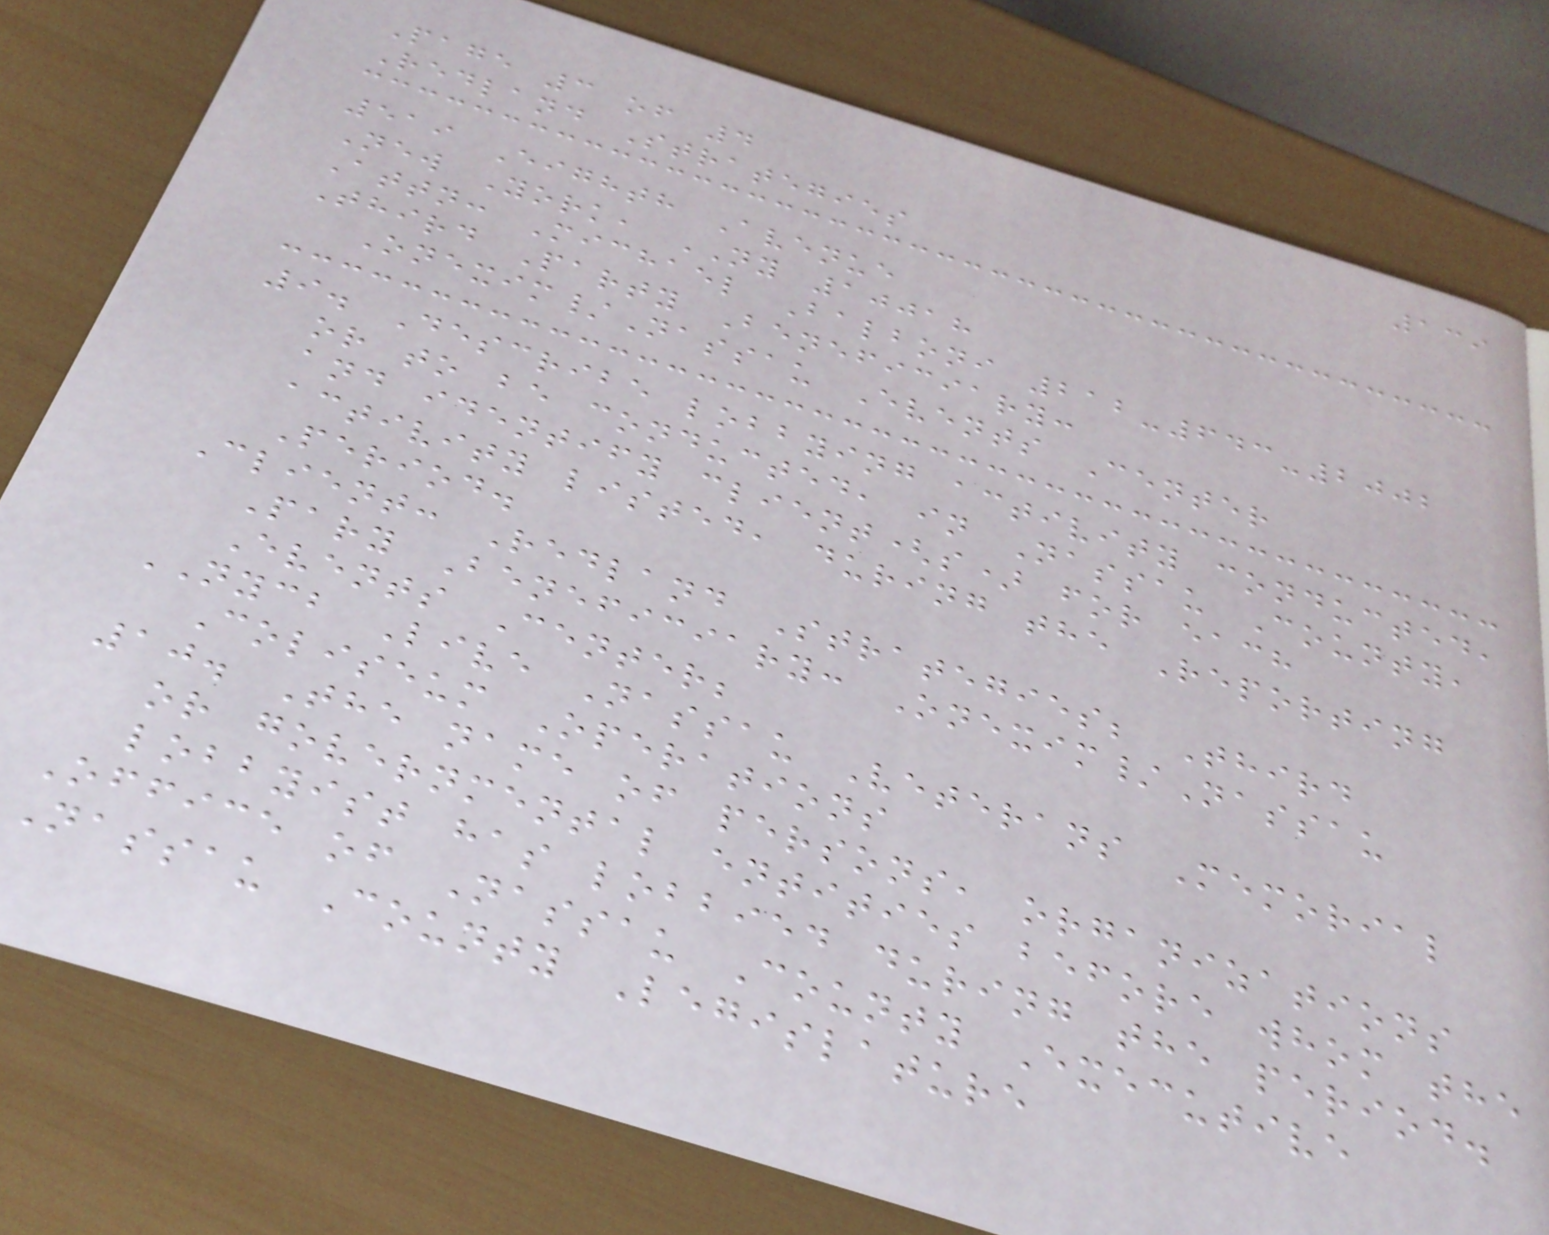139
Page 3 of 4
Redland Strategies
519 Eighth Avenue
New York, NY 10018
Attn: Michael Balboni 212-643-2002
Third Party Beneficiary:
Onexim/Nassau Events Center
9. Describe lobbying activity conducted,
or to be conducted, in Nassau County,
and identify client(s) for each
activity listed, during the Reporting
Period.
Client: Redland Strategies; Third
Pary Beneficiary: Onexim/Nassau
Events Center;
NYCB Live Nassau Veterans Memorial
Coliseum Operations
10. The name of persons, organizations
or governmental entities before whom the
lobbyist has lobbied during the period.
Office of Nassau County Executive
Nassau County Legislature
